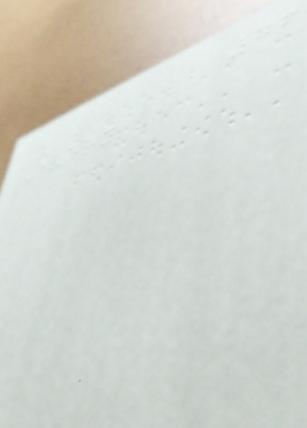76
Every
